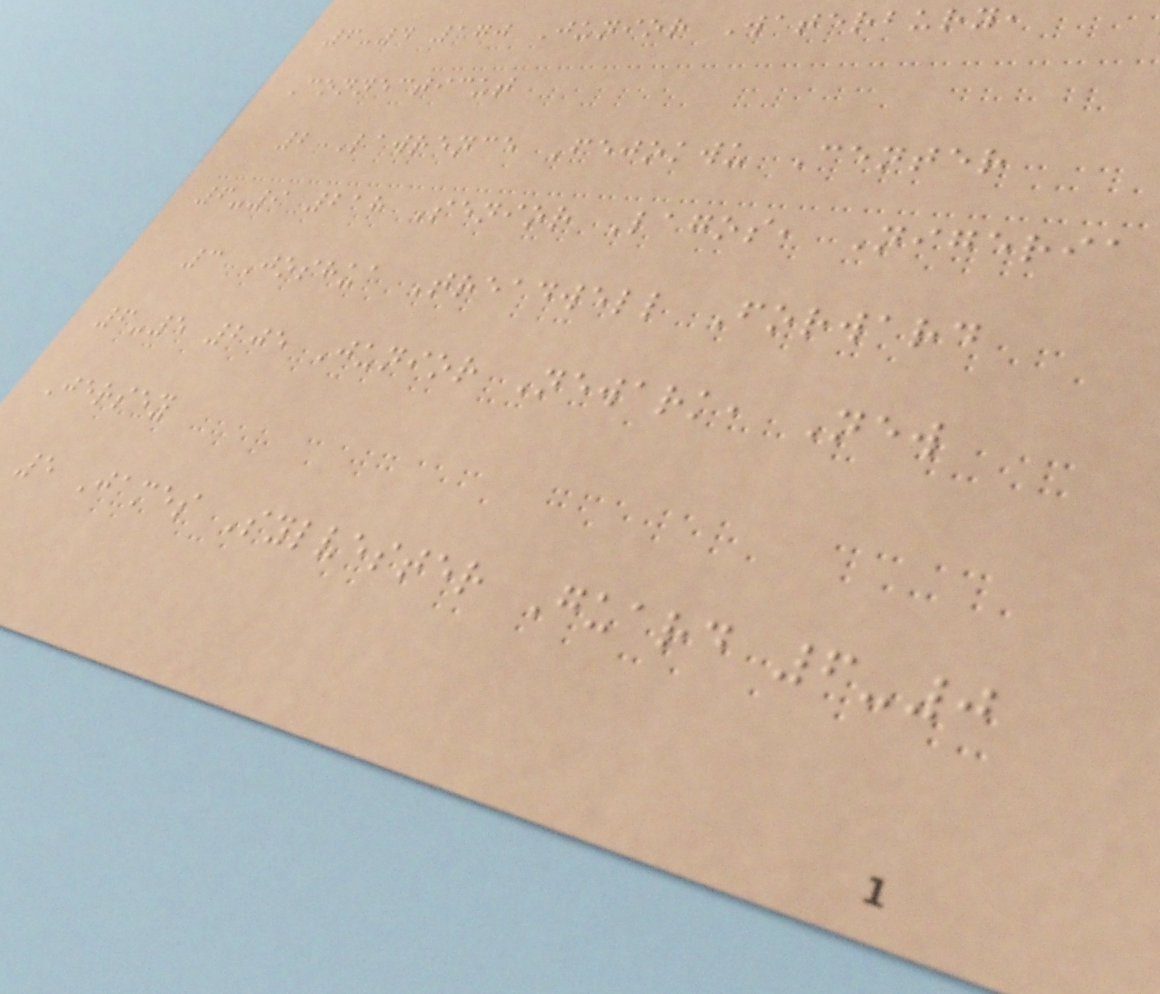6-4 170 Junior Waterbury,
Connecticut
2 Lawrence Fejokwu Center
6-9 218 Senior Lagos, Nigeria
3 Joshua Treadwell Forward
6-5 205 Junior Newark, New
Jersey
5 James Sylvester Guard 6-0
